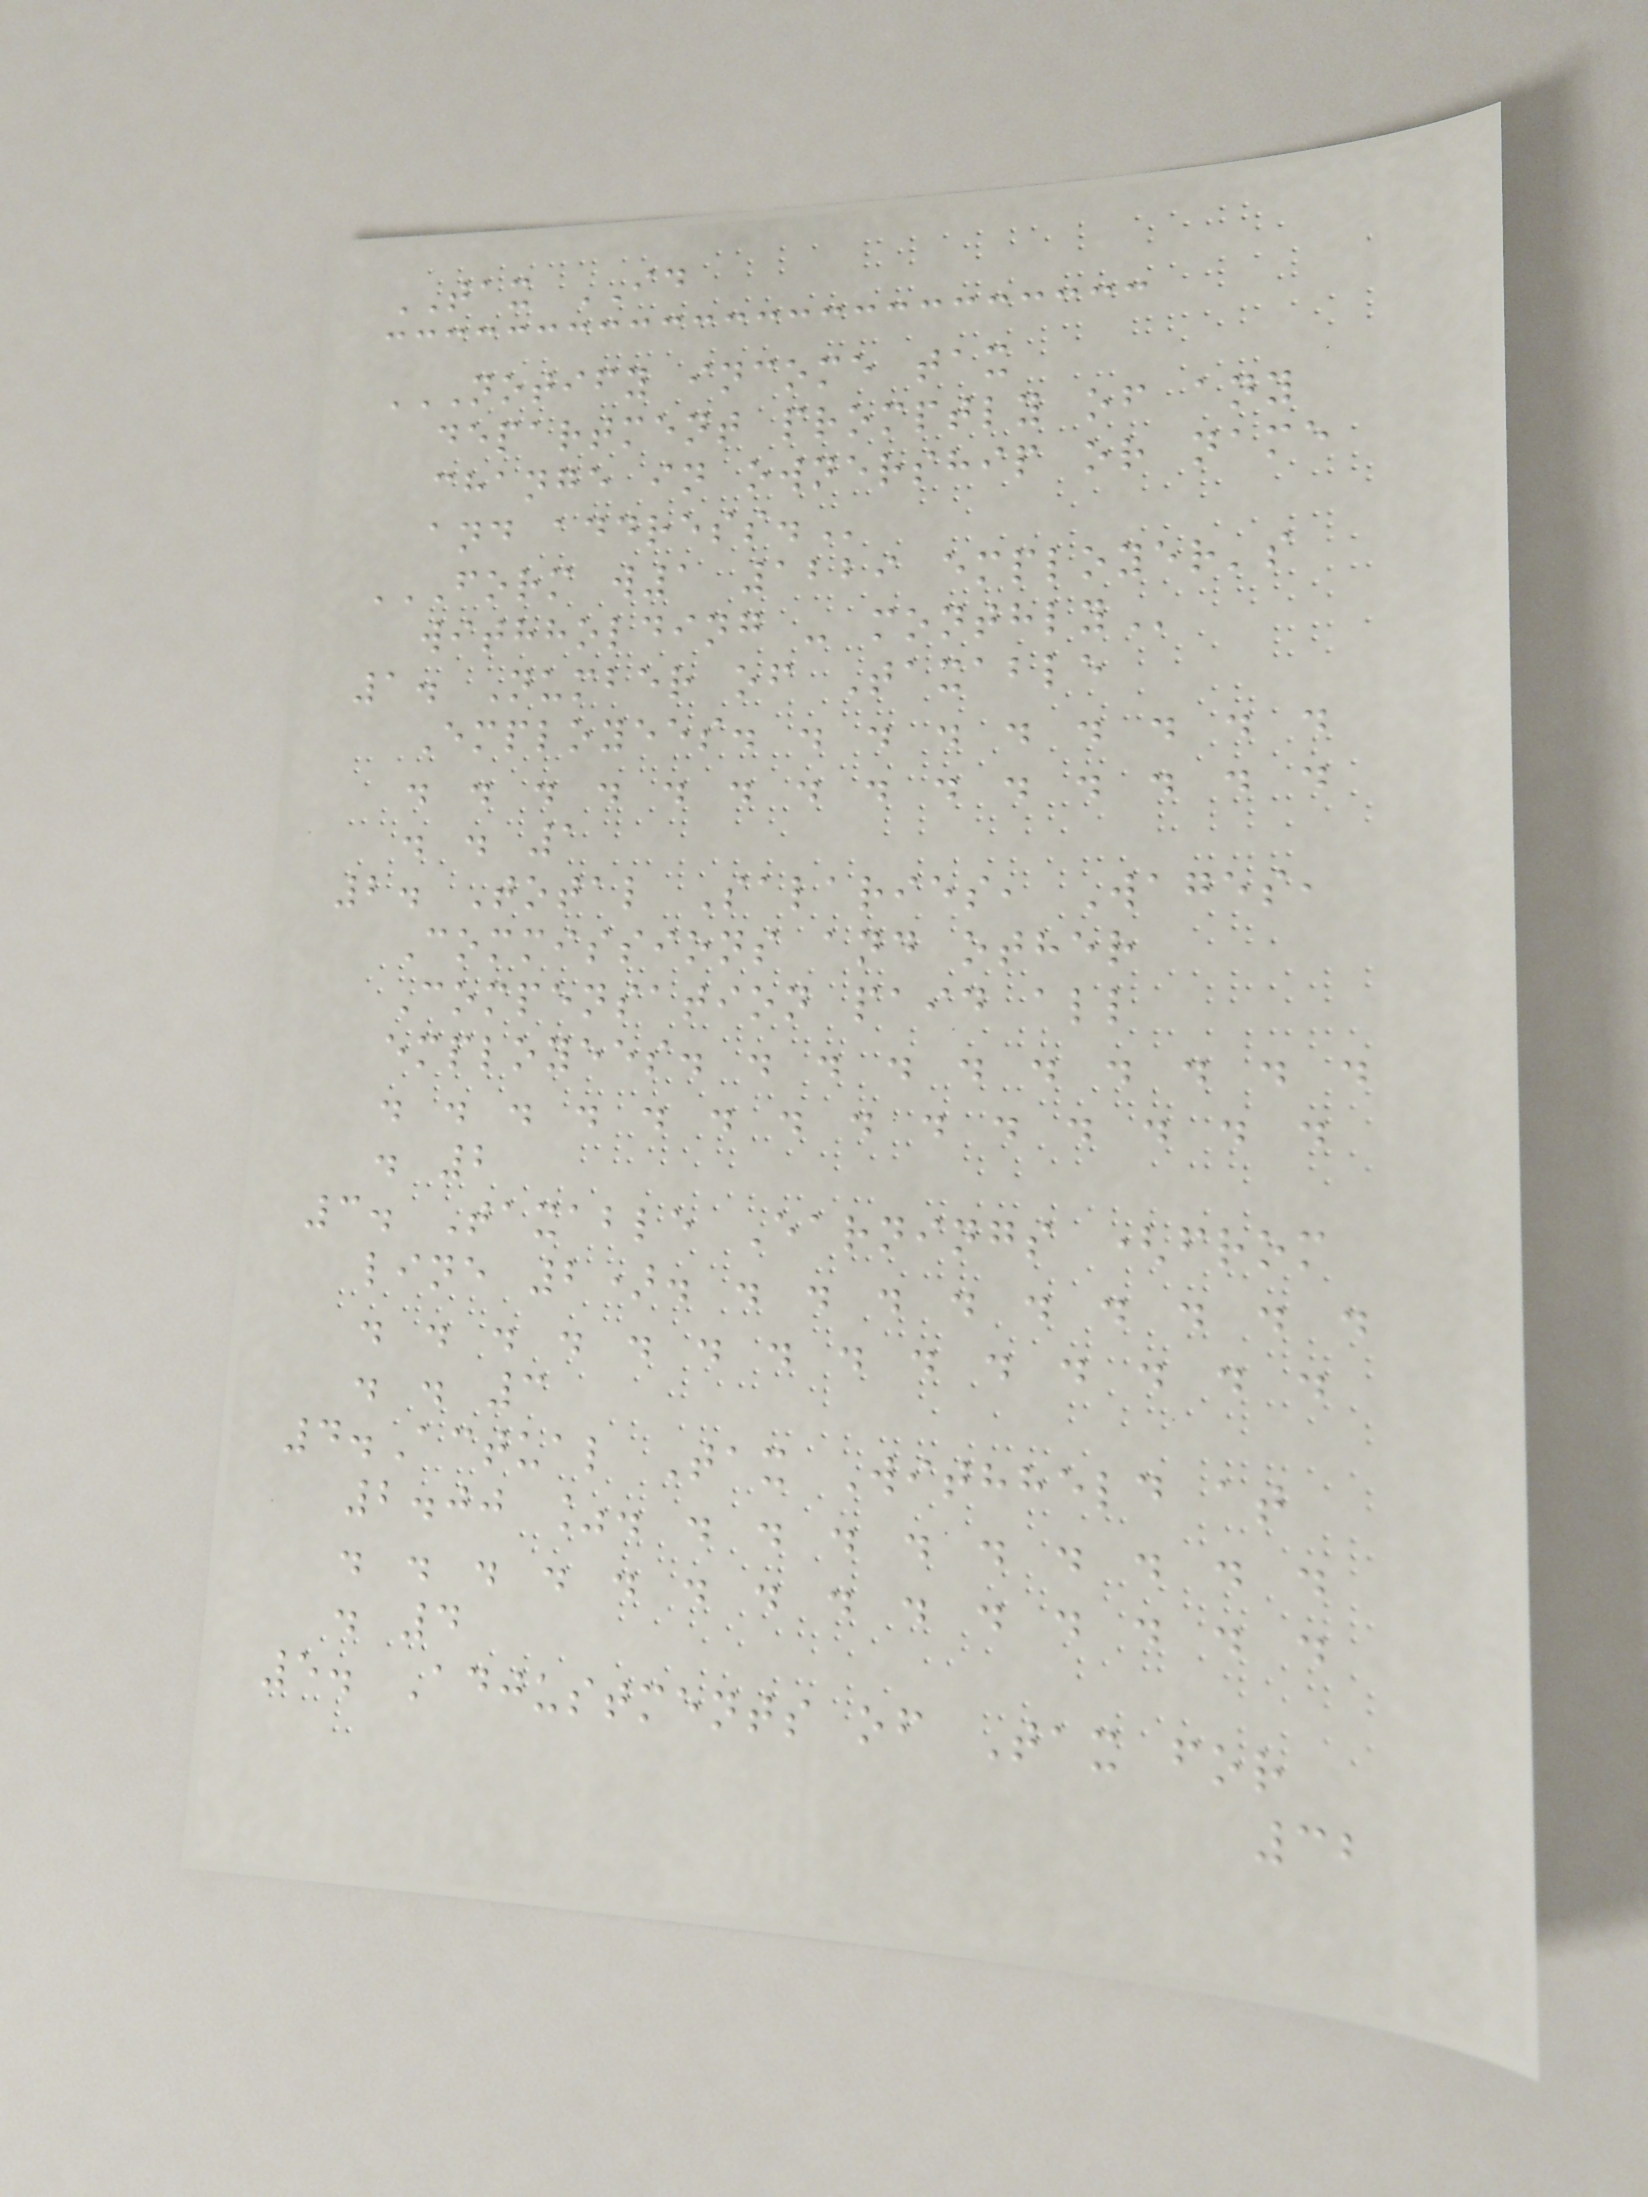TAX ID
NOTIFY INCOME TAX
DEPARTMENT PROMPTLY OF ANY
CHANGE IN OWNERSHIP OR NAME
AND ADDRESS.
FORM W1 1229 EMPLOYER'S
WITHHOLDING - MONTHLY
1. Number of Taxable
Employees. . . . . . . . .
. . . . . . . . . . . . . .
. . 1
2. Total Salaries, Wages,
Commissions and other
Compensation paid all
employees. . . . . . . . . .
. . . . . . . . . . . . . .
. 2
3. Taxable Earnings (from
line 2). . . . . . . . . .
. . . . . . . . . . . . . .
. . 3
4.Actual Tax Withheld at
2.00 %. . . . . . . . . .
. . . . . . . . . . . . . .
. 4
5. Adjustments of Tax for
32
